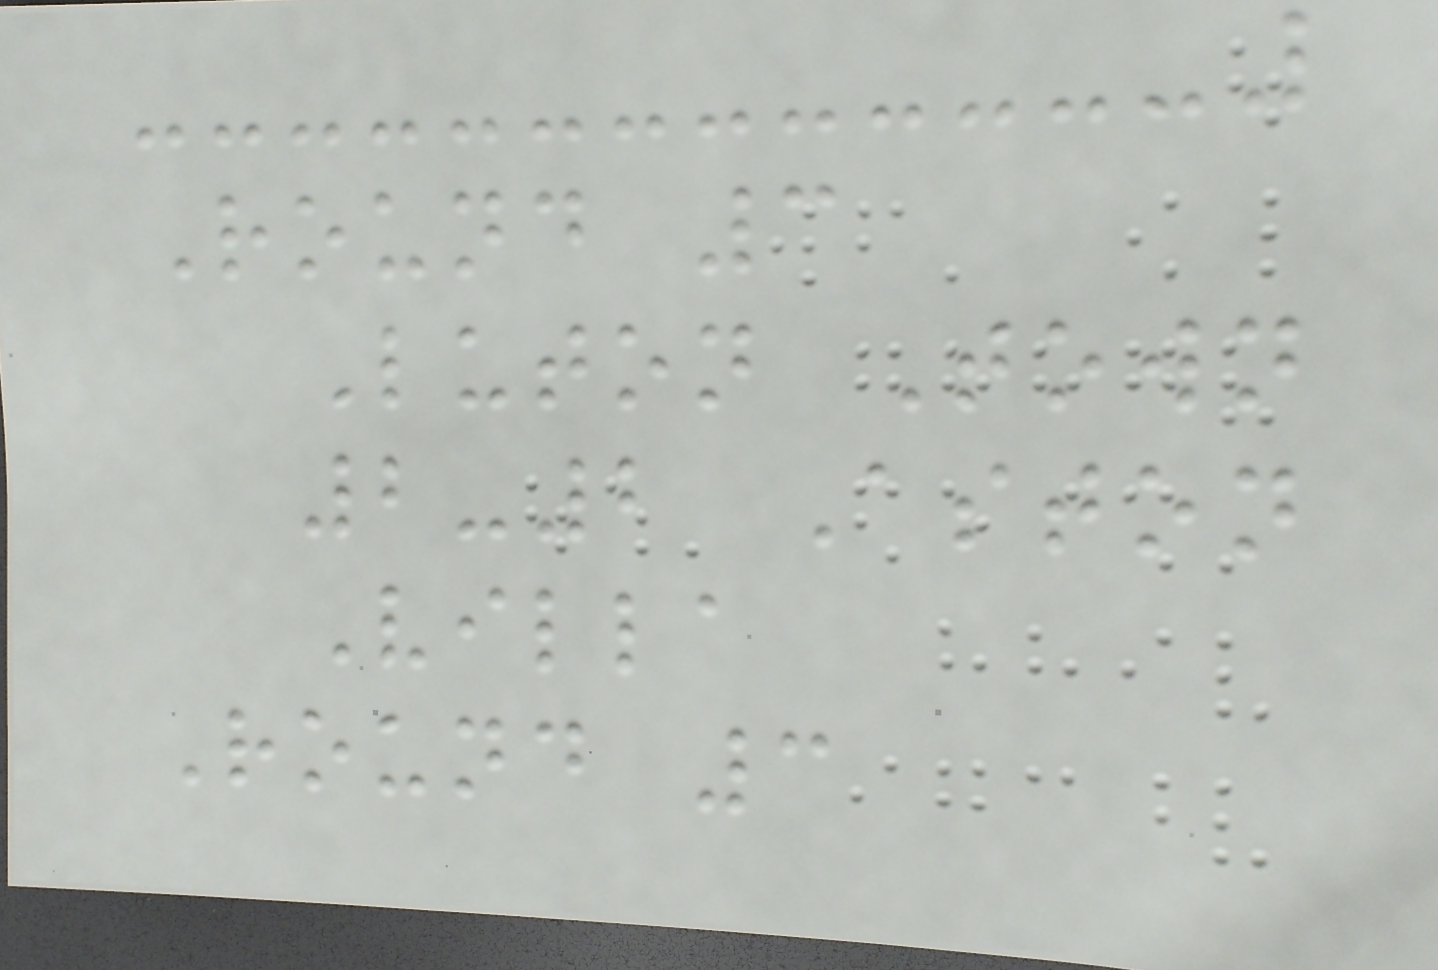Round 3
Luton Town
2-2 Aston
Villa
Round 3
